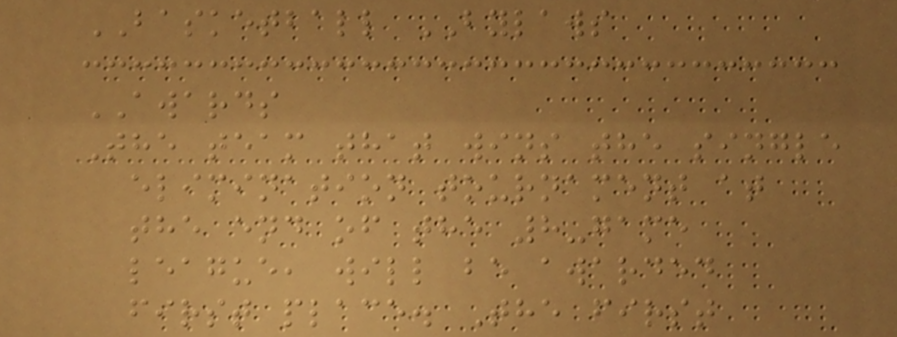BASKETBALL BYLAWS
AWARDS
The team that wins the single
elimination tournament at
the end of the 8-game
league, will be awarded
first place. The first
